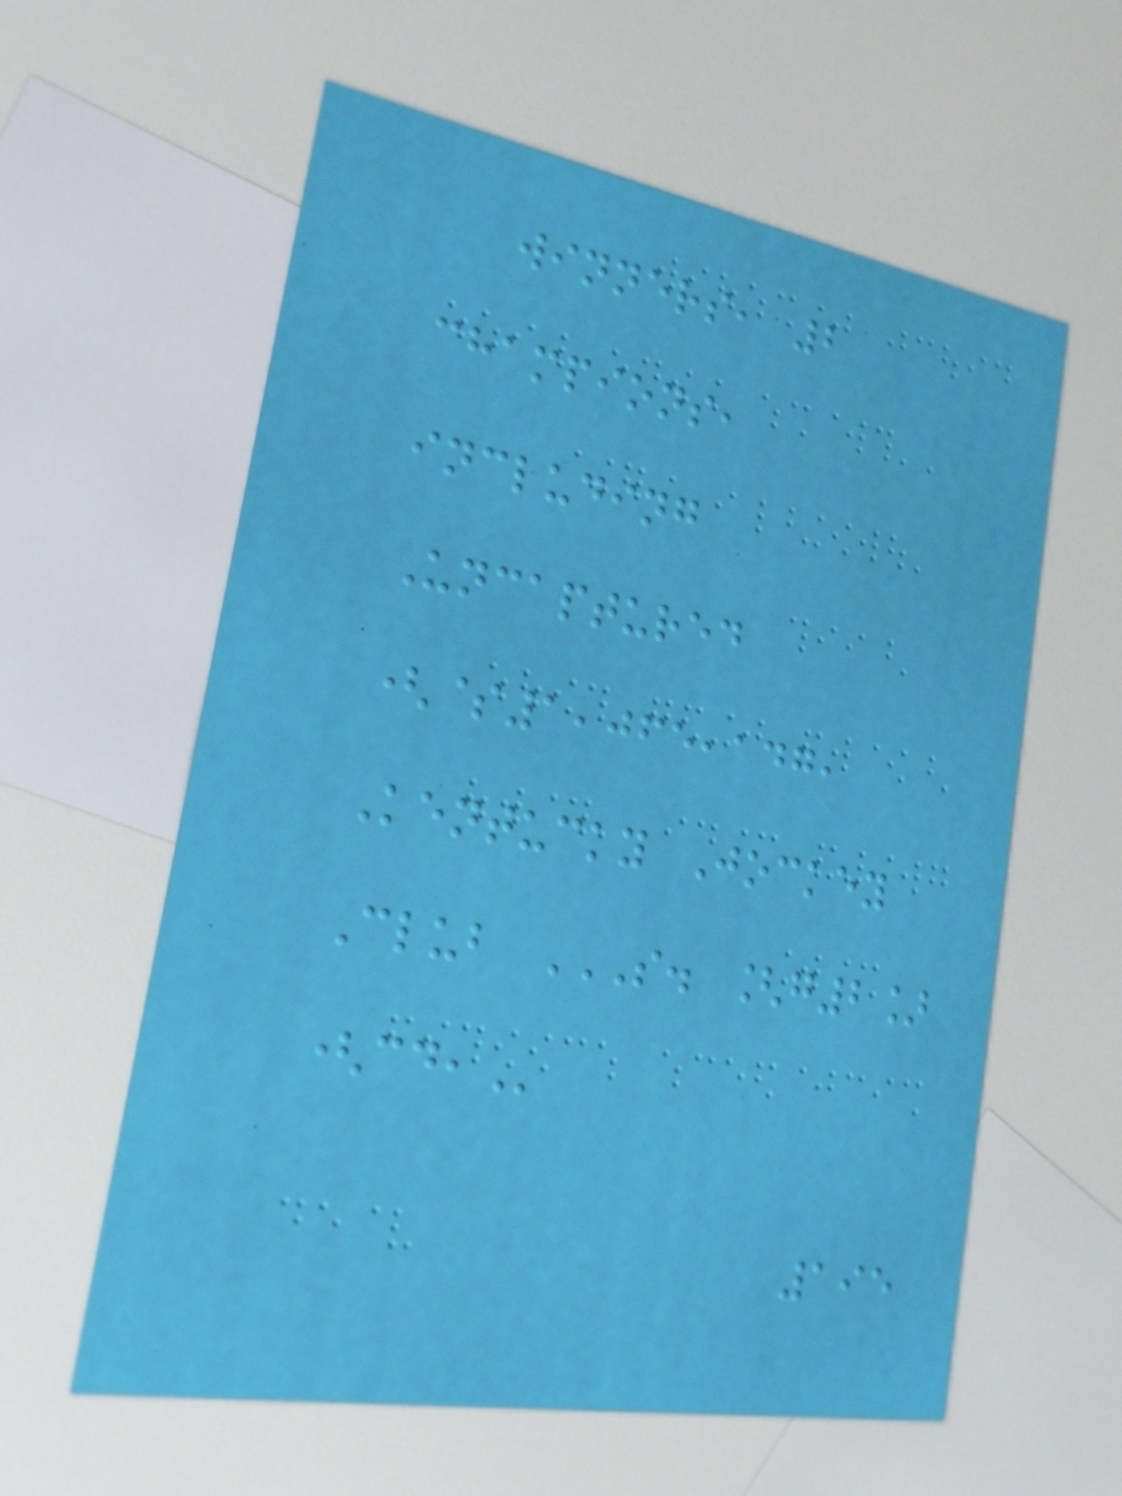winners, 2
champions,
including
Uncaptured
($1,065,147,
Kentucky Jockey
Club S. [G2]
(CD,
195
